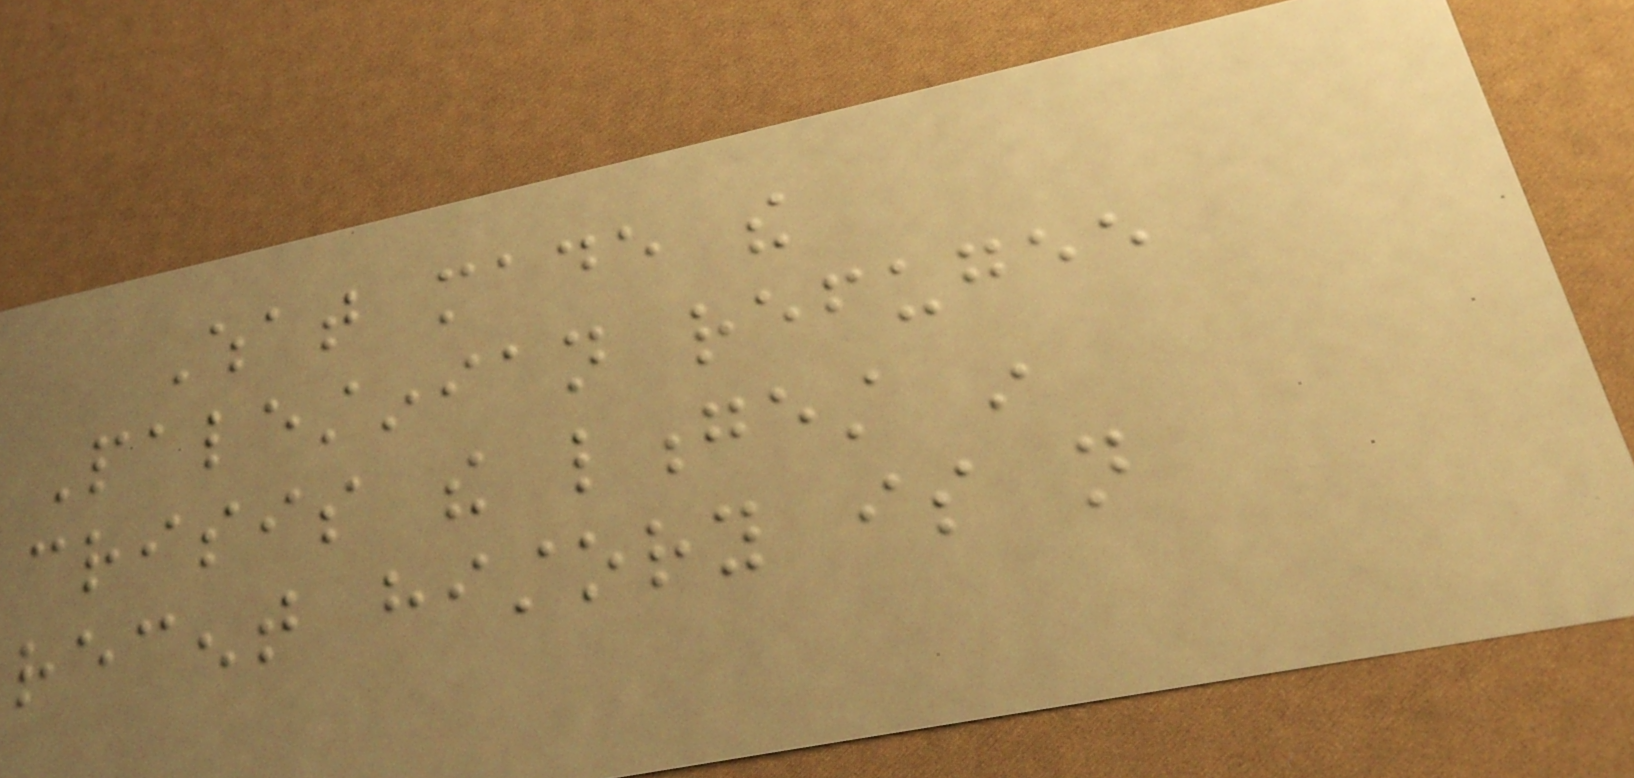What made the
Palestinian refugee
crisis the longest in
recent history is not
